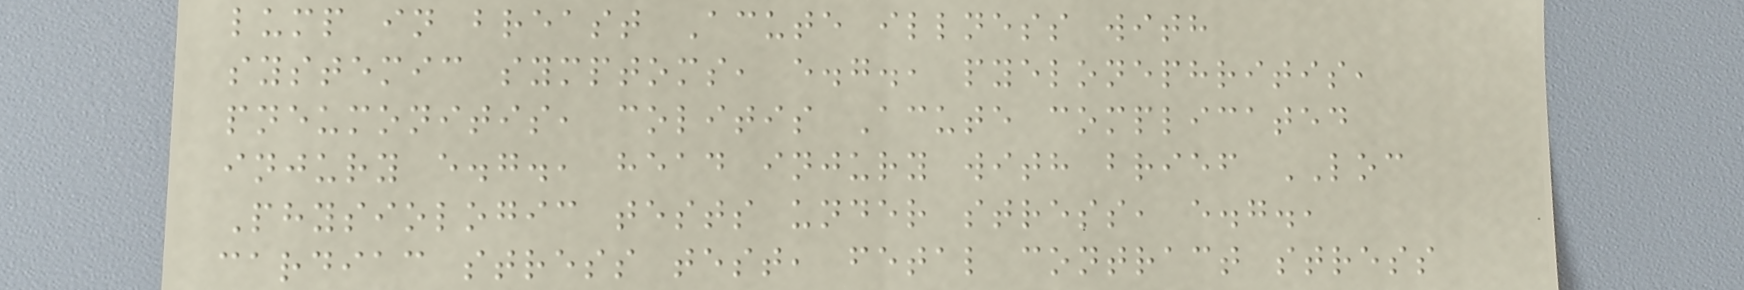lump in breast Acute illness with
systemic symptoms, e.g., pyelonephritis,
pneumonitis, colitis Acute complicated
injury e.g., head injury with brief LOC
Physiologic tests under stress, e.g.,
cardiac stress test, fetal contract stress
